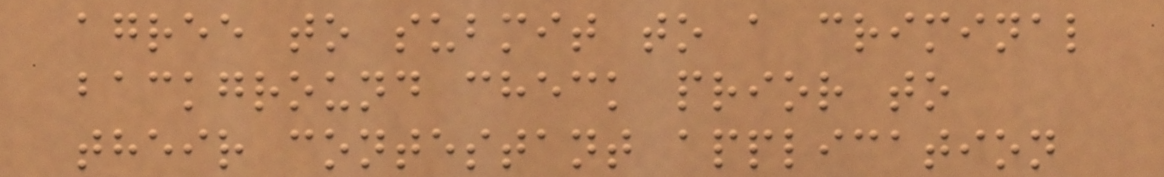agree to submit to a criminal
background check prior to
their contestant application
